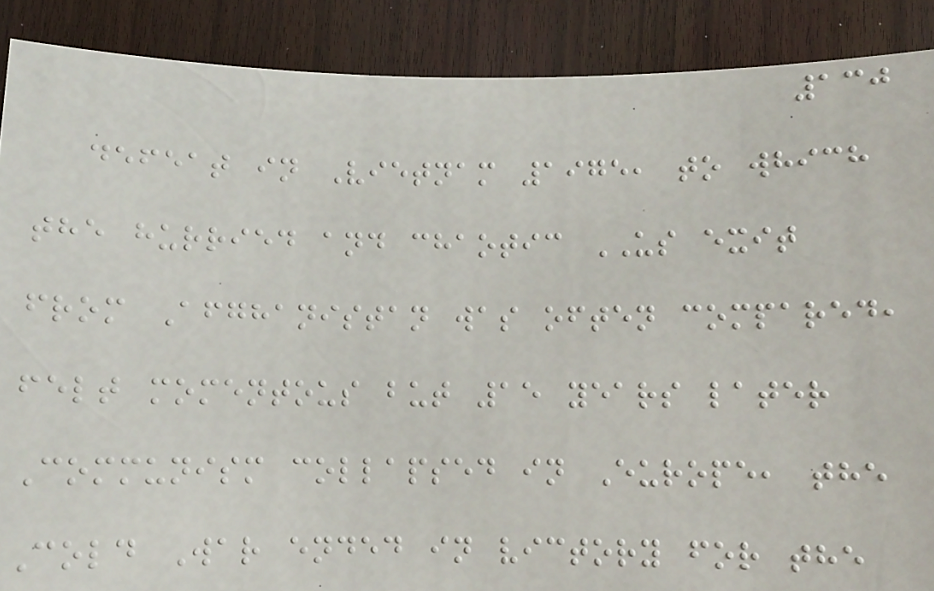130
defeat in Vietnam 1975, to which
the hurried and chaotic US exit
from Afghanistan was often compared,
felt momentous but 15 years later
Communism collapsed in Europe, the
Cold War ended in victory for the
